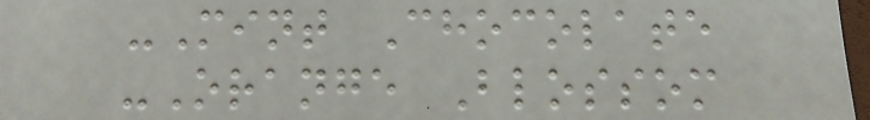-Mint Chocolate
-Orange Blossom
